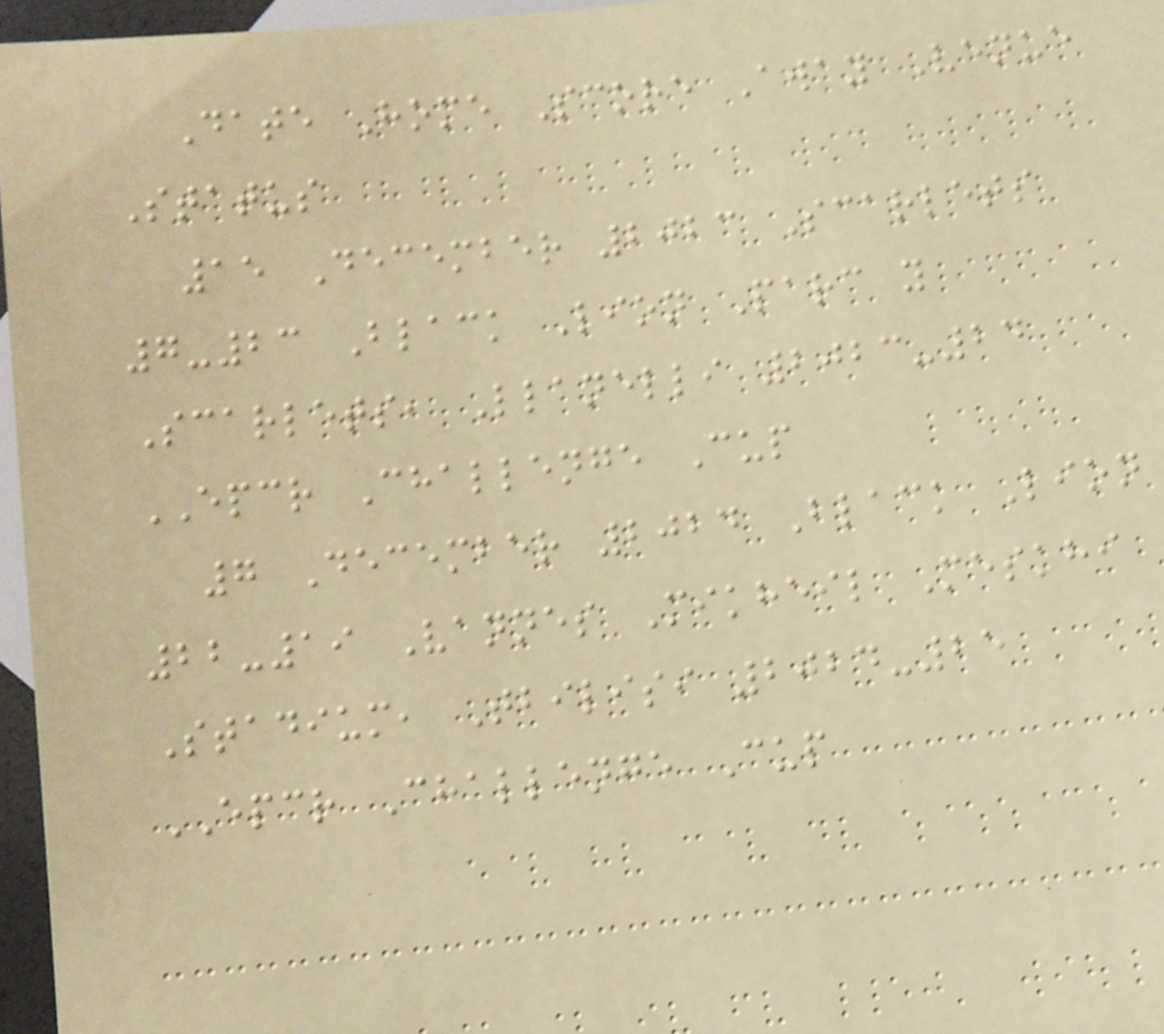Date Home Score Away Venue
Status
15 December 2023 Scarlets
7-23 Black Lion Parc y
Scarlets, Llanelli 2023-24
EPCR Challenge Cup
7 December 2024 Black Lion
22-19 Vannes Mikheil Meskhi
Stadium, Tbilisi 2024-25
EPCR Challenge Cup
